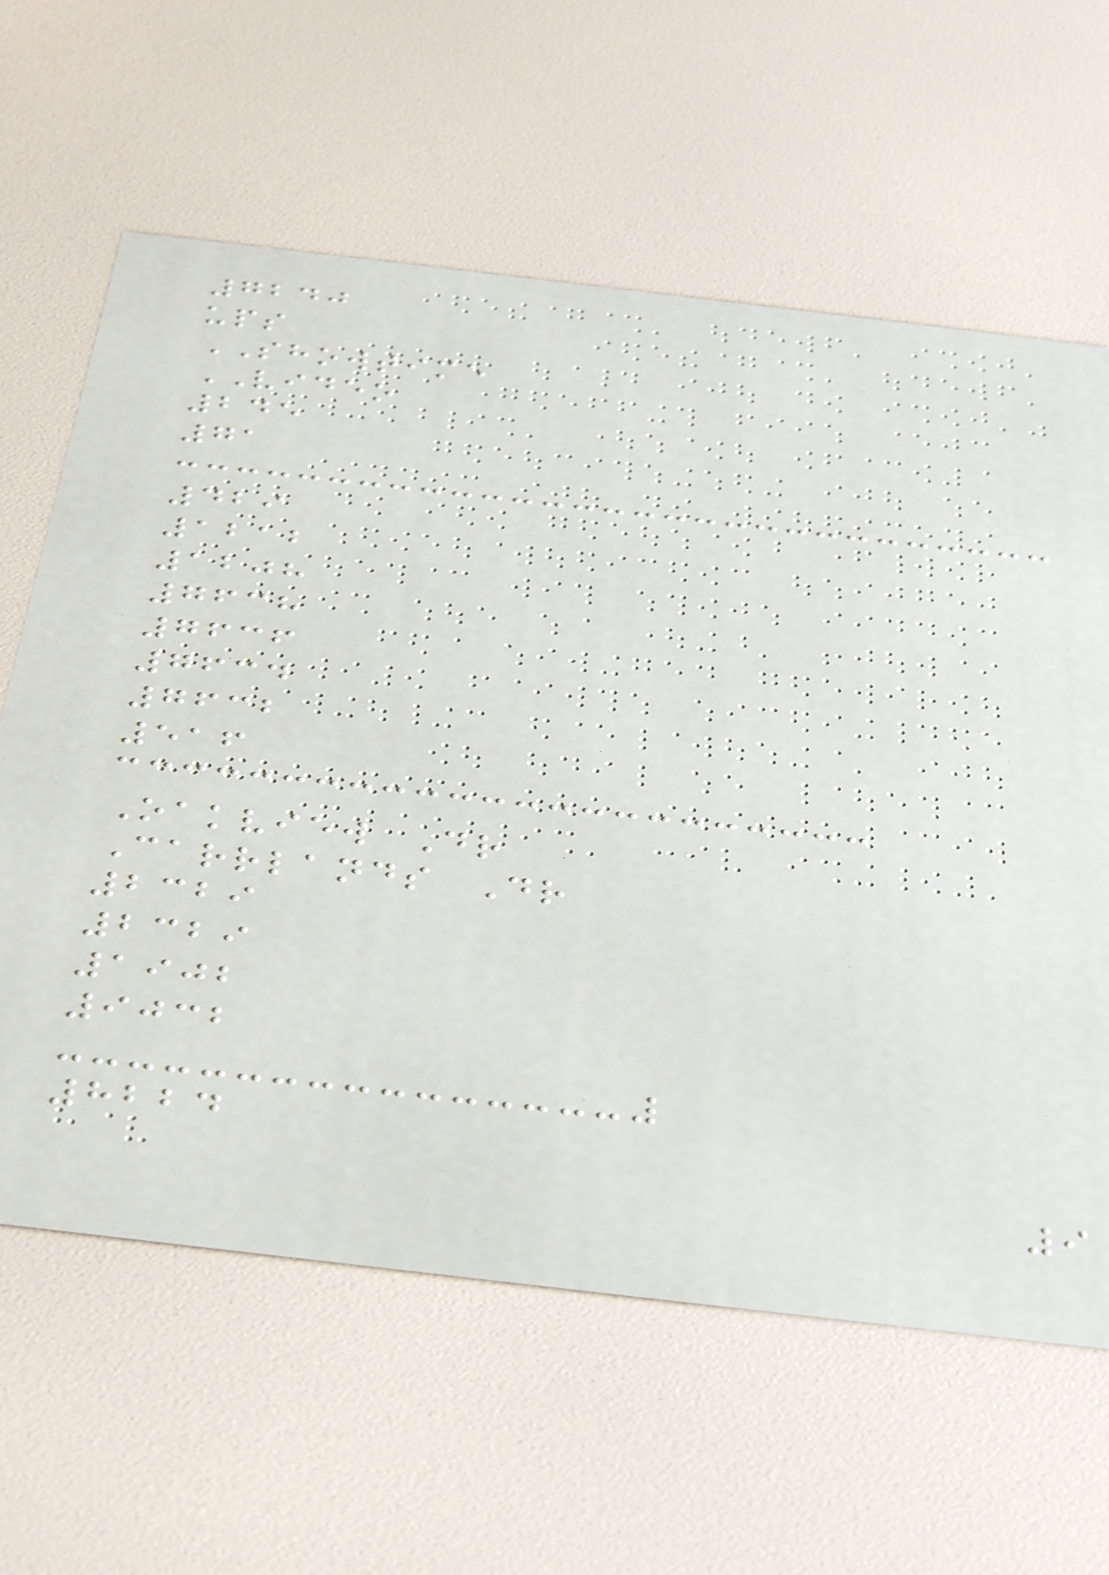7240
ups
SHOWTIME
VIDEO
245
71
429
1212
1208
7638
7636
7634
7632
516
Oakview Dr
Carrlands Dr
2329
2329
1902
9032
8224
9
